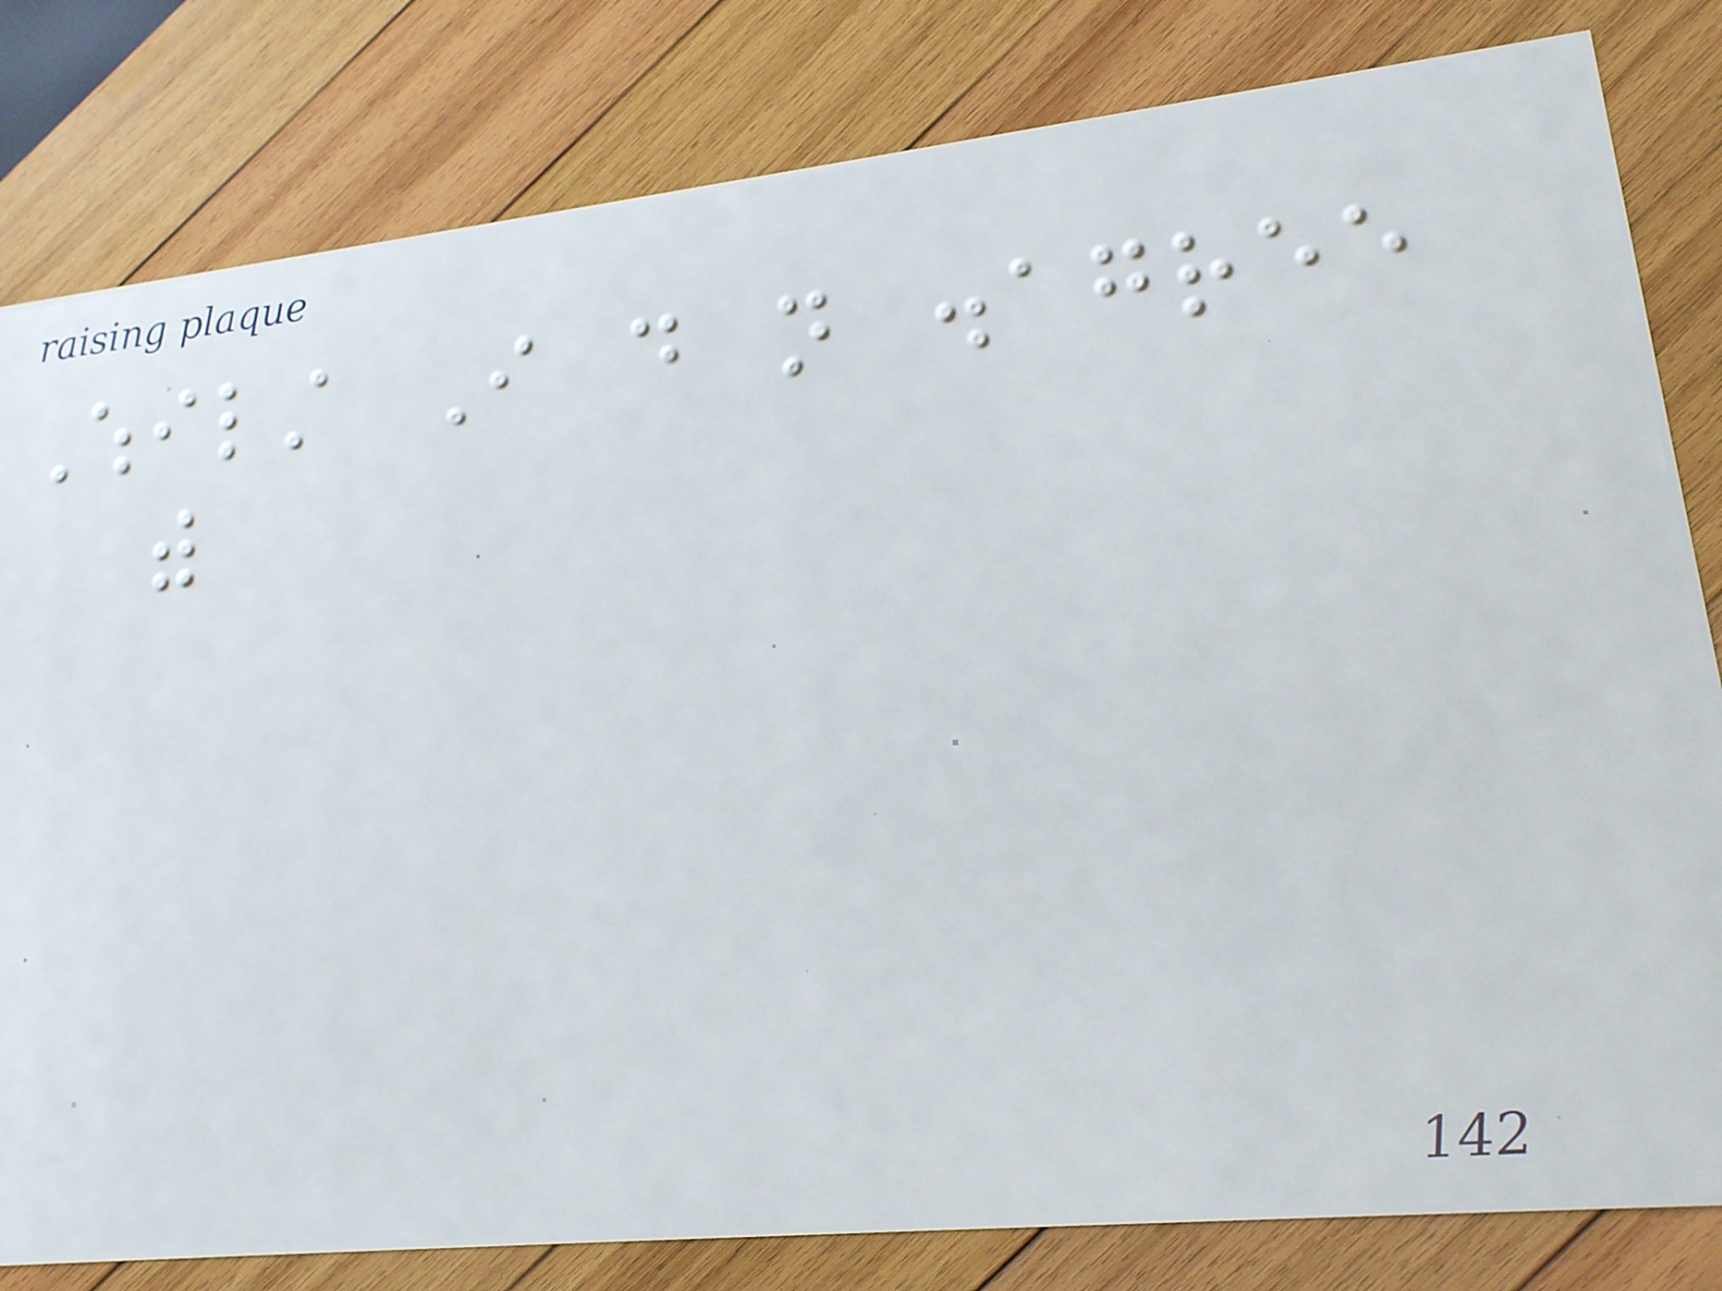Whilst I do not disagree
with
